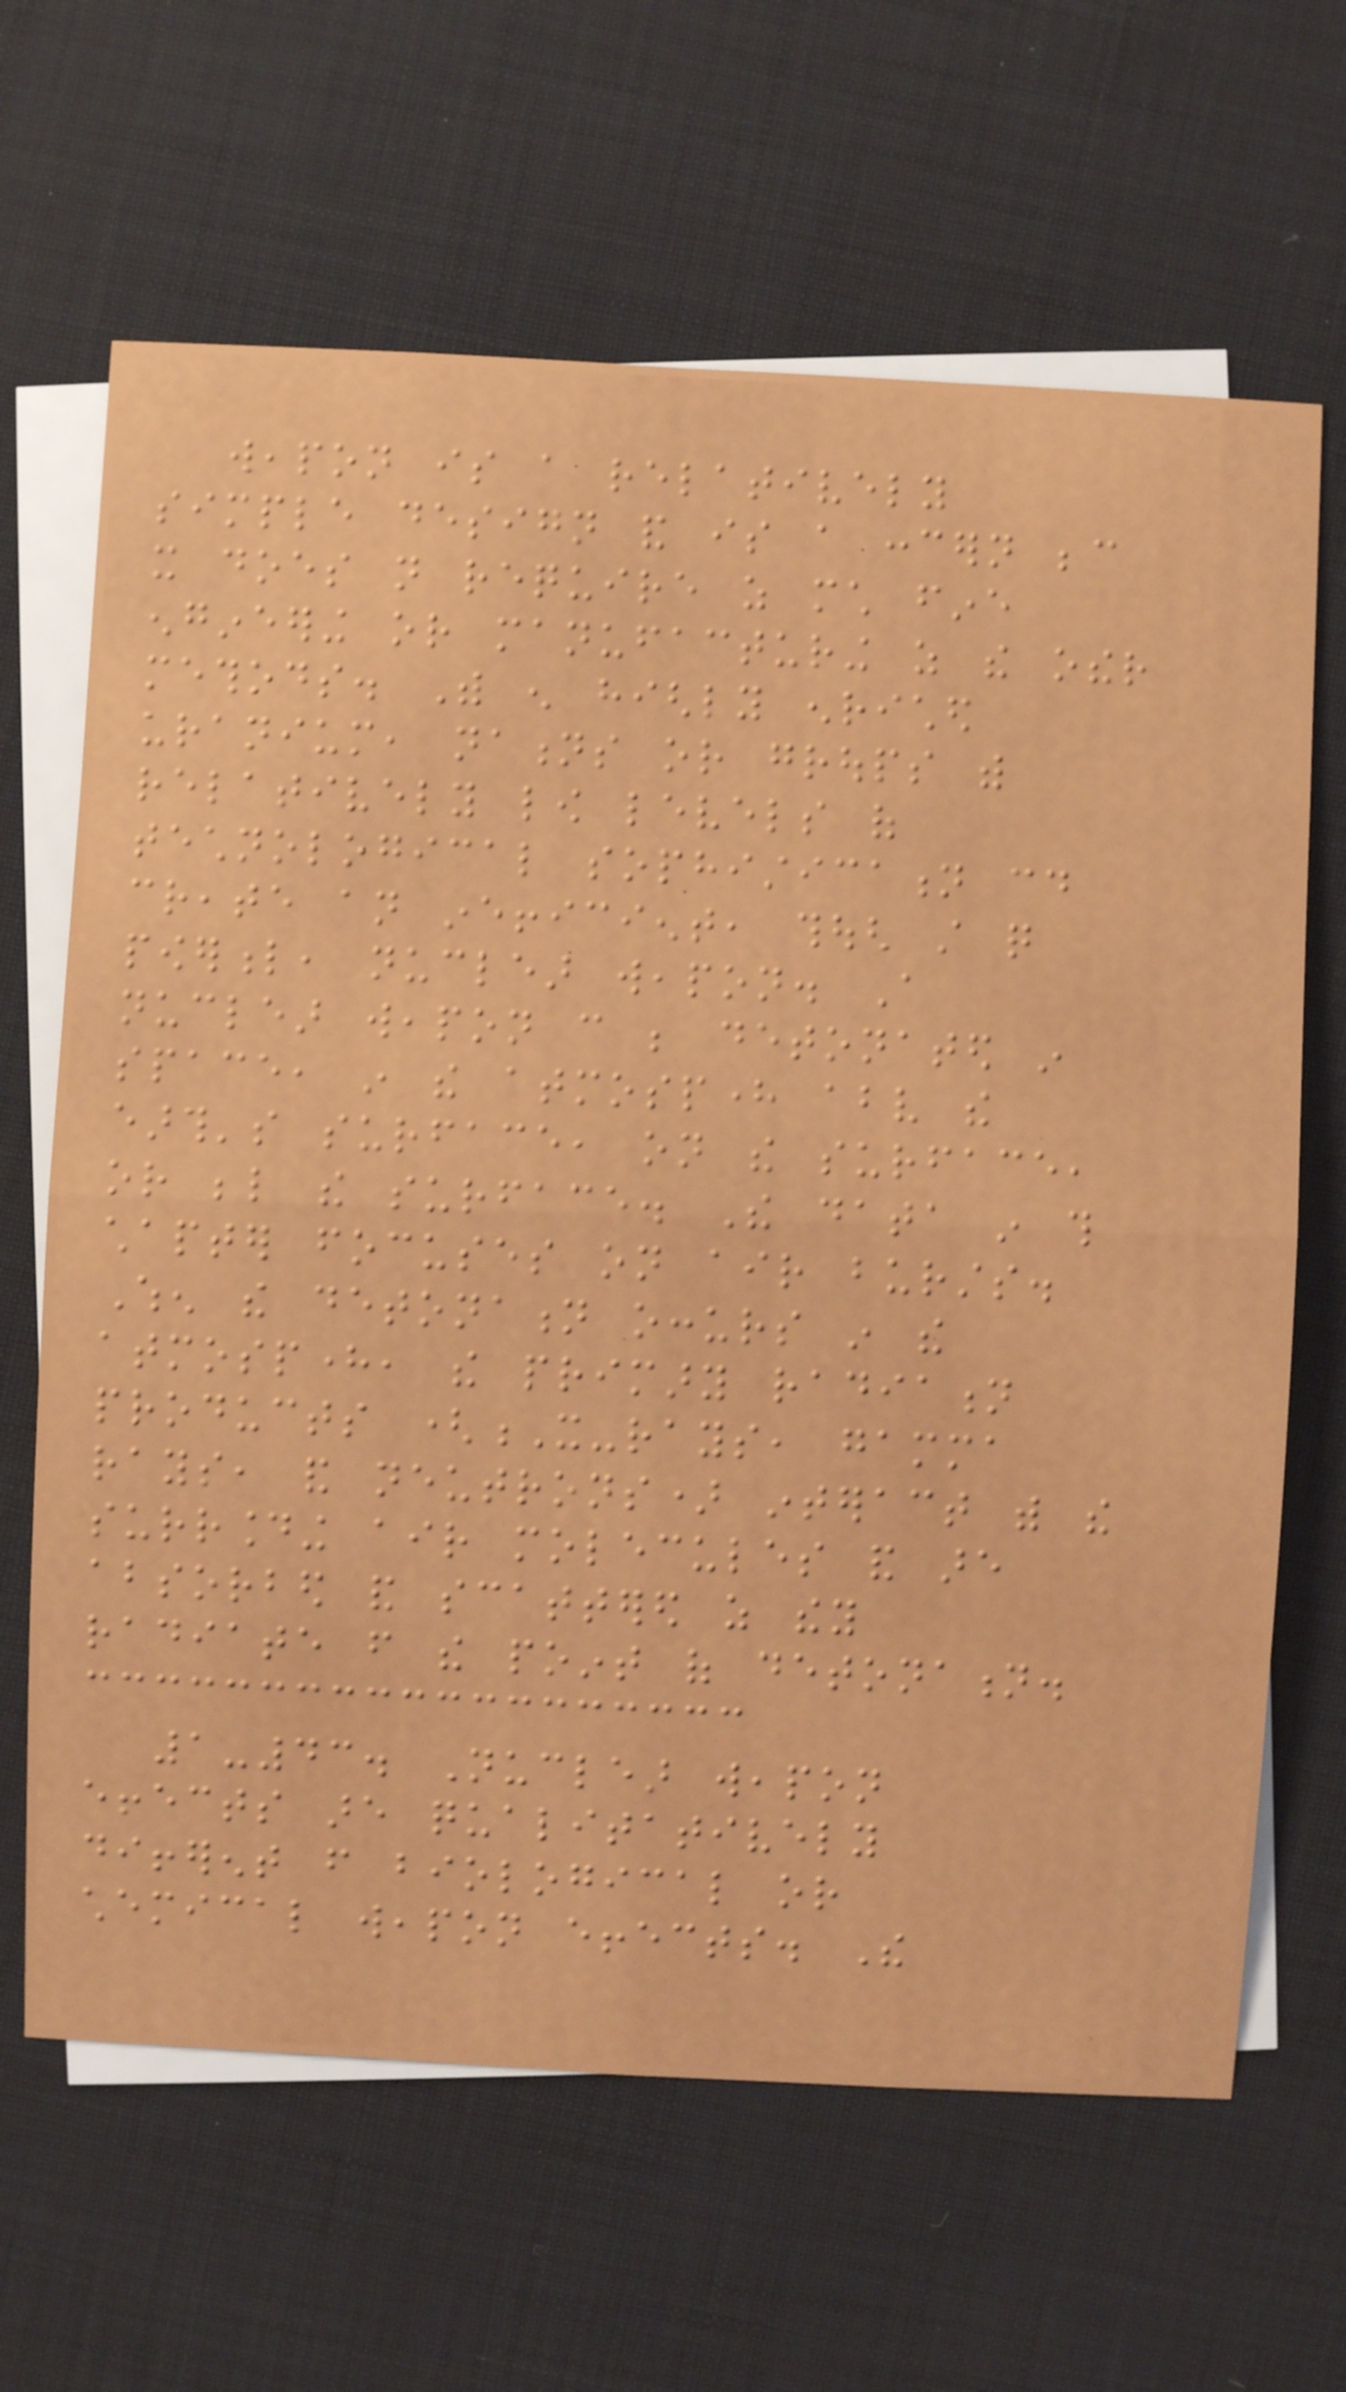weapon is a relatively
simple design and is a concern because
it does not require as much fine
engineering or manufacturing as the other
methods. With enough highly enriched
uranium, nations or groups with
relatively low levels of
technological sophistication could
create an inefficient, though still quite
powerful, nuclear weapon. A
nuclear weapon can be detonated in
space, in the atmosphere above the
earth's surface, on the surface,
or below the surface. The data in this
chapter focuses on air bursts.
When the detonation occurs in the
atmosphere, the primary radiation
products (X-rays, gamma
rays, and neutrons) interact with the
surrounding air molecules and are
absorbed and scattered as they
radiate from the point of detonation.
1-43. Nuclear weapon
effects are qualitatively
different from biological or
chemical weapon effects. The
